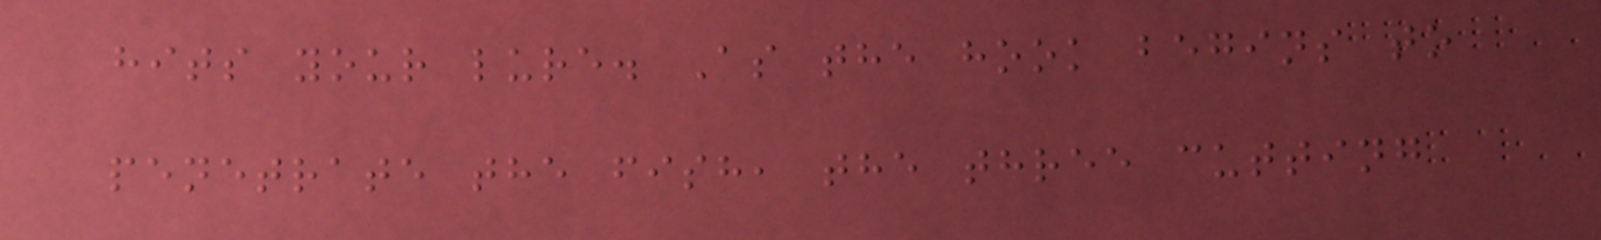hits your lure. As the hook begins to
penetrate the fish, the three cutting
